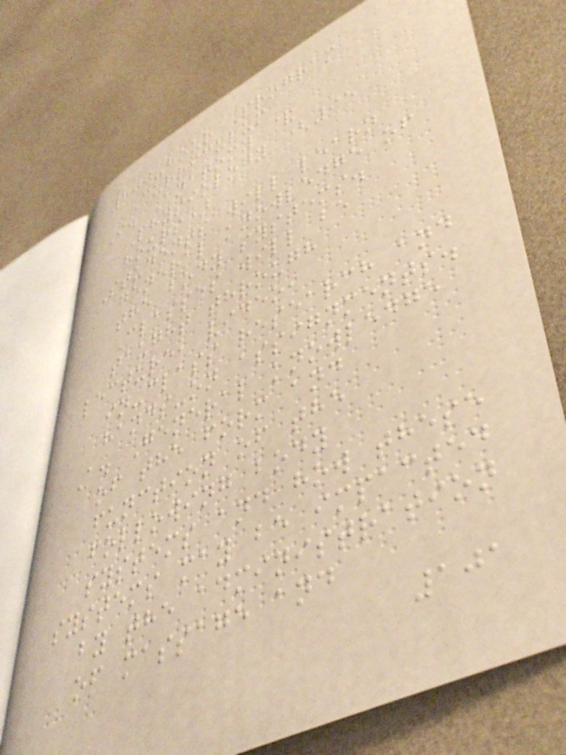500-hour Program
Curriculum
I. Anatomy &
Physiology (95
hours)
Students will learn
general knowledge of
the body systems.
Classes will be
taught through
lecture, video,
in-class research and
hands-on assignments.
A. General knowledge
of the form and
function of the
following body
systems and how these
systems may be impacted
by the administration
of massage and
101
